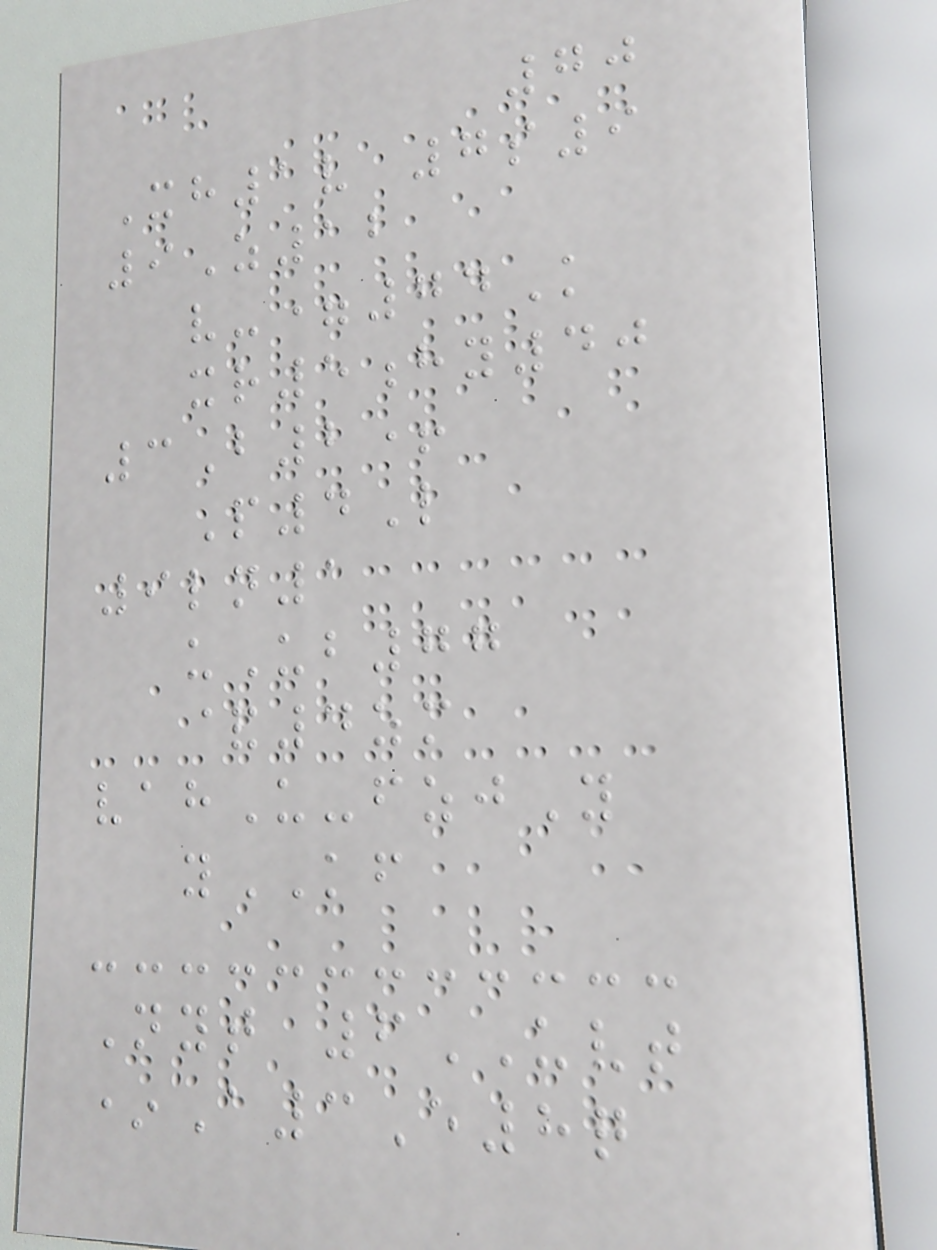70
Xh1v 7s9
9Z12
v-=74K
xr5hy40
3B2+
P4L
9ln1
uUb77
&4zm
vahU-fzjY
yKF
Nyt 6UVT
*A3E8q
